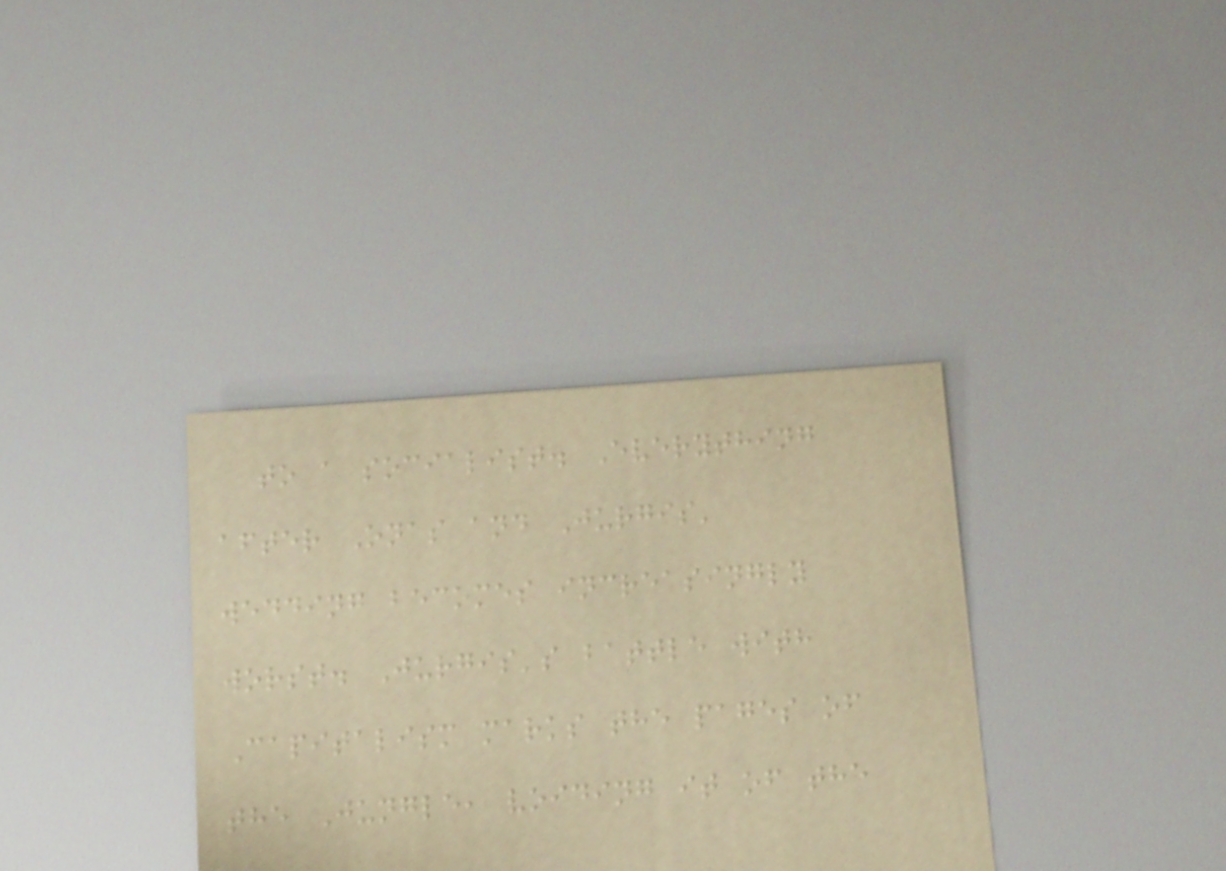to a socialist. Everything
after Onas and Jurgis'
wedding becomes increasingly
worst. Jurgis's battle with
Capitalism marks the pages of
the Jungle, voiding it of the
